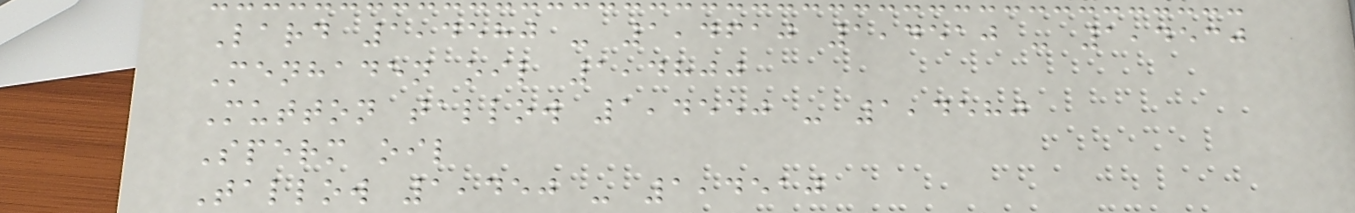Lard 1,4580 - 1,4610 1,4510 - 1,4530
Menhaden oil 1,4800
Mutton tallow 1,4550 - 1,4580
Sperm oil
Tallow 1,450 - 1,4510
